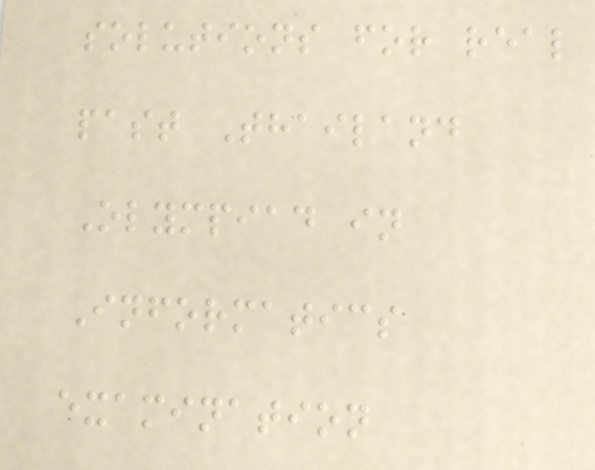solutions for real
past Thailand
Olympiad in
Informatics
examination
